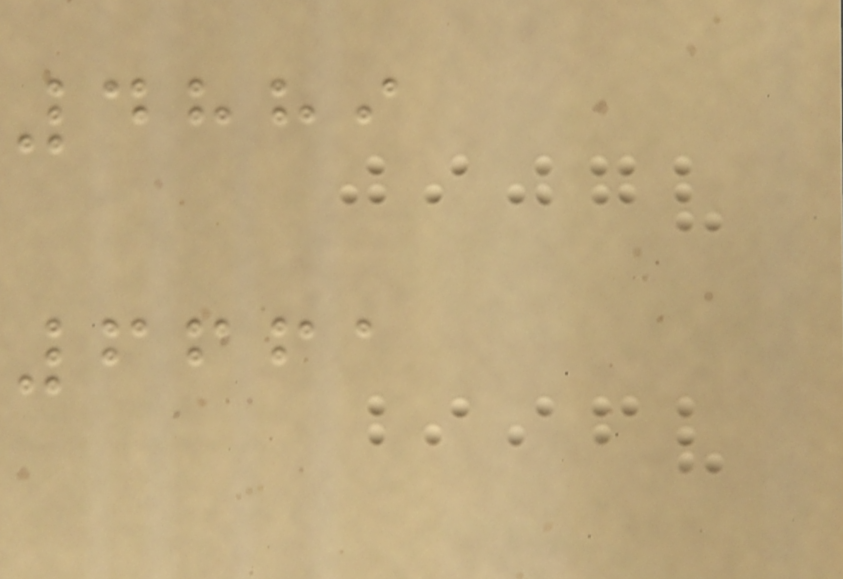4889
6661
